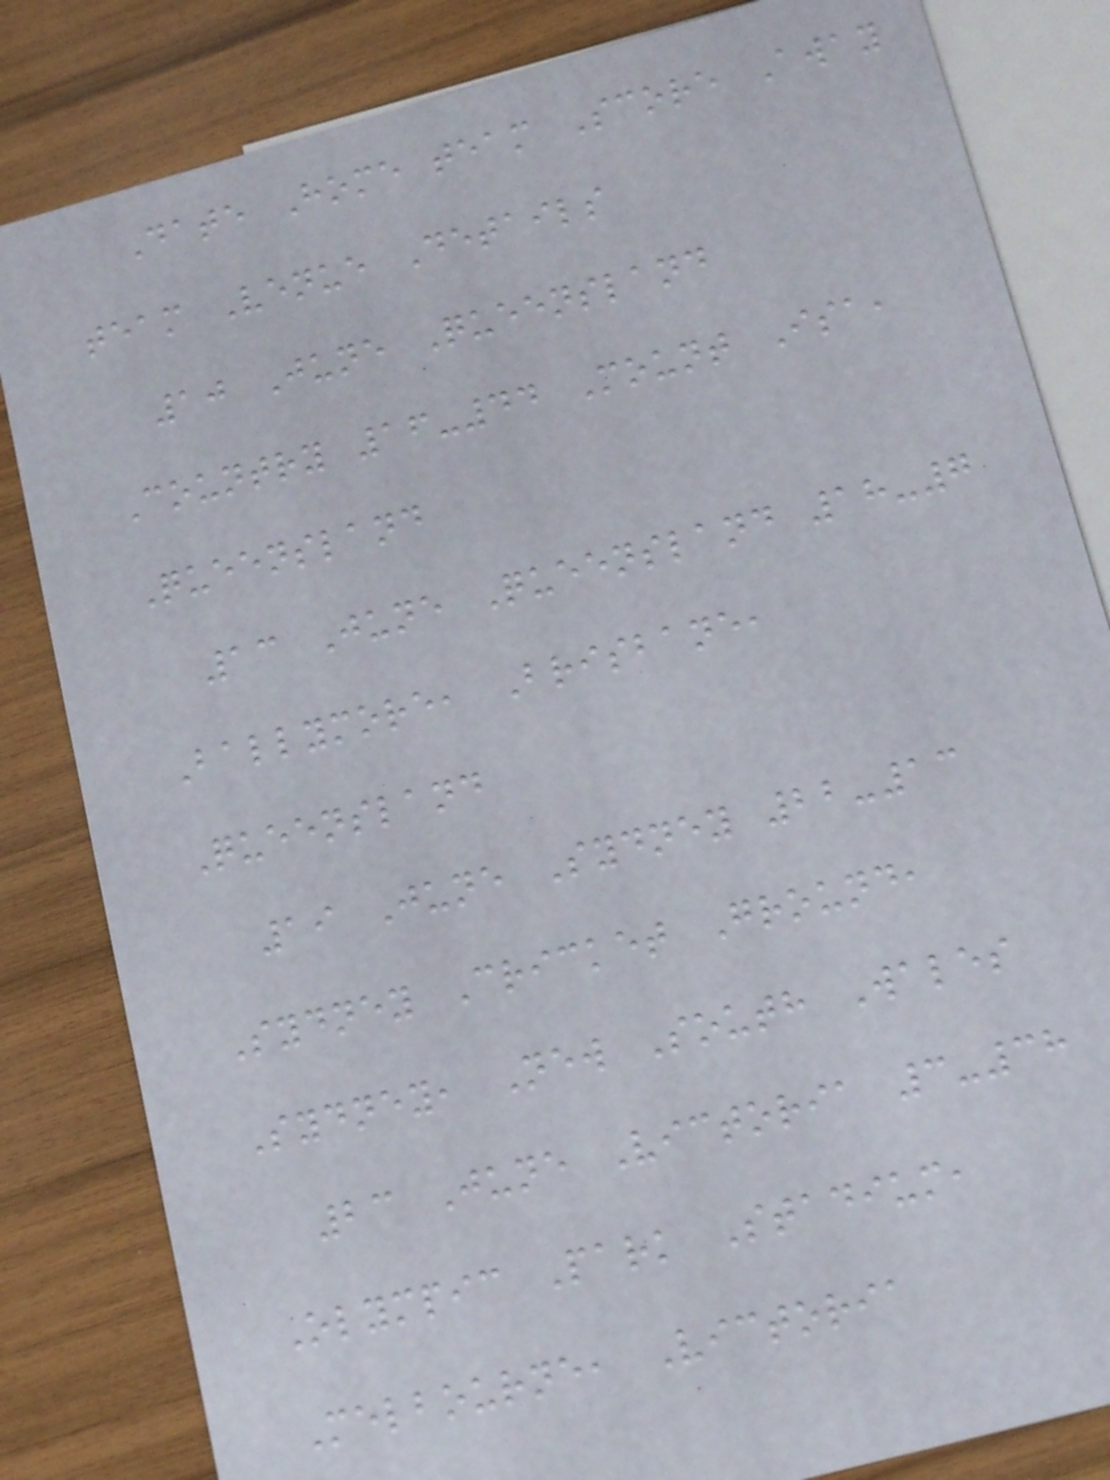Date Home team Score Away
team Venue Details
10 June Queensland
Country 16-44 Mount Isa,
Queensland
13 June Queensland 18-7
Ballymore, Brisbane,
Queensland
19 June Sydney 22-13
Sydney Cricket Ground,
Sydney, New South Wales
23 June Victoria 3-38
Olympic Park Stadium,
Melbourne, Victoria
